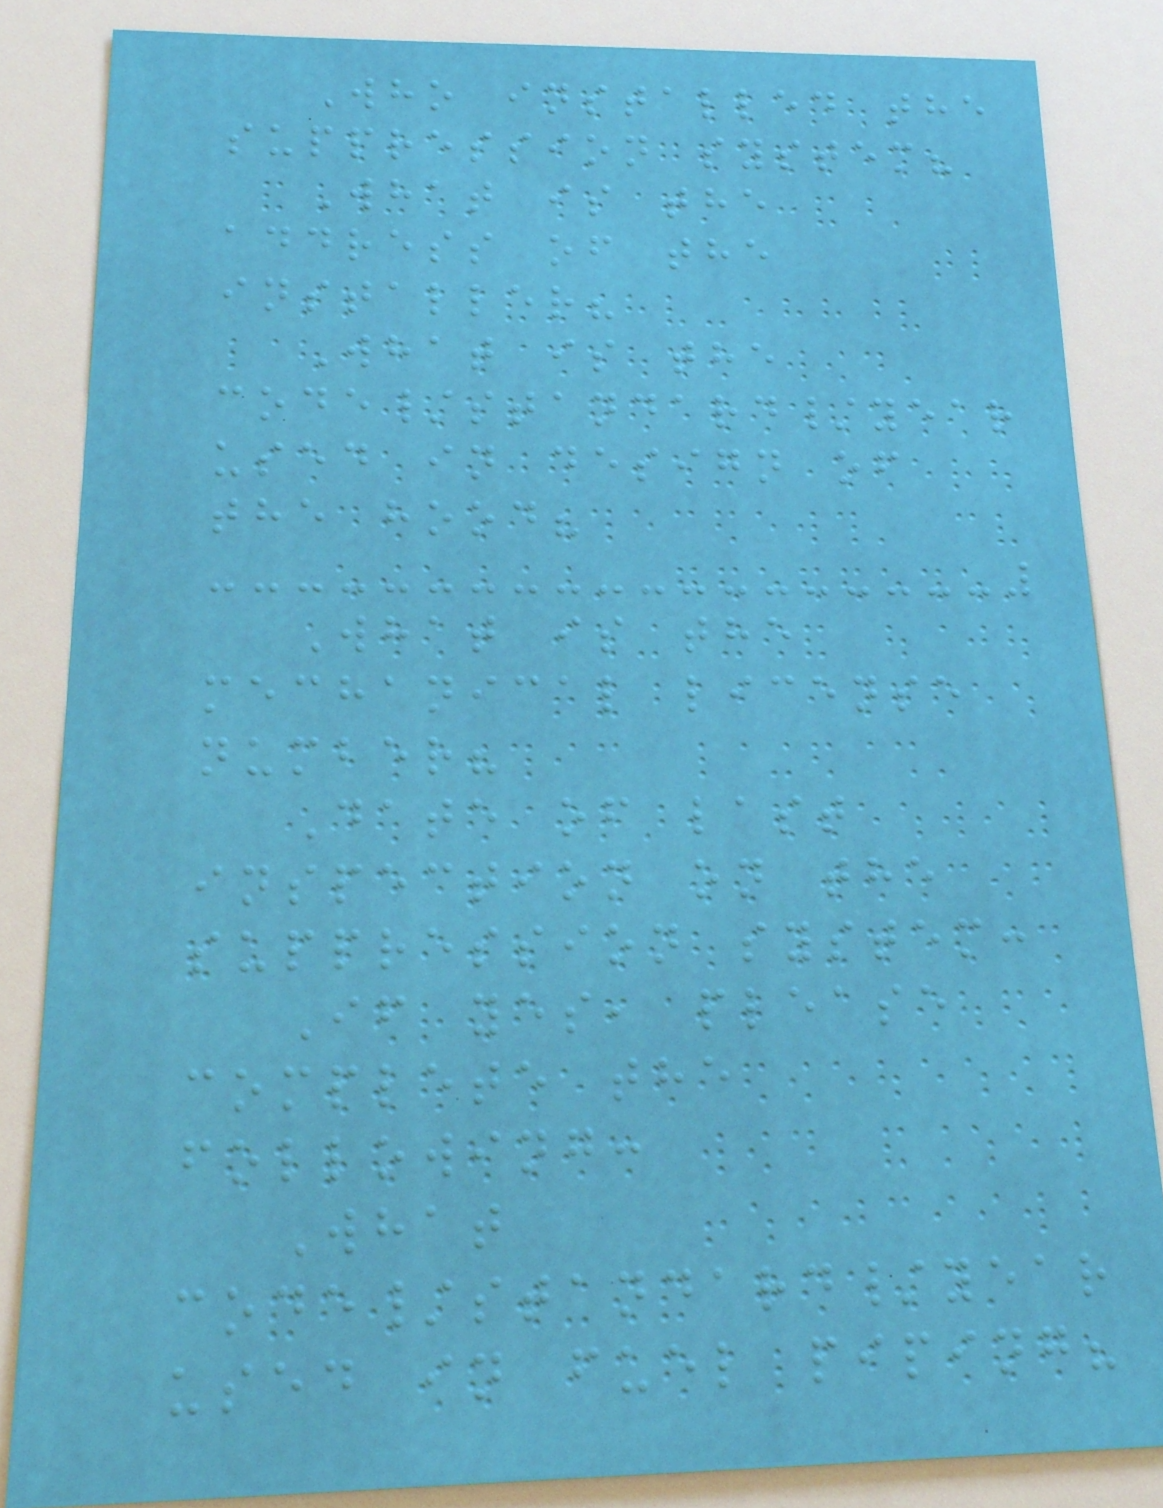Who installed the
suppression system?
What is the
address of the
installer?
What is the
code/standard/year
used in design of
the hood?
What is the
mechanical license
number?
Date of last
inspection on the
suppression system:
If yes, please
complete the
following:
What
code/standard/year
used in fuel piping?
